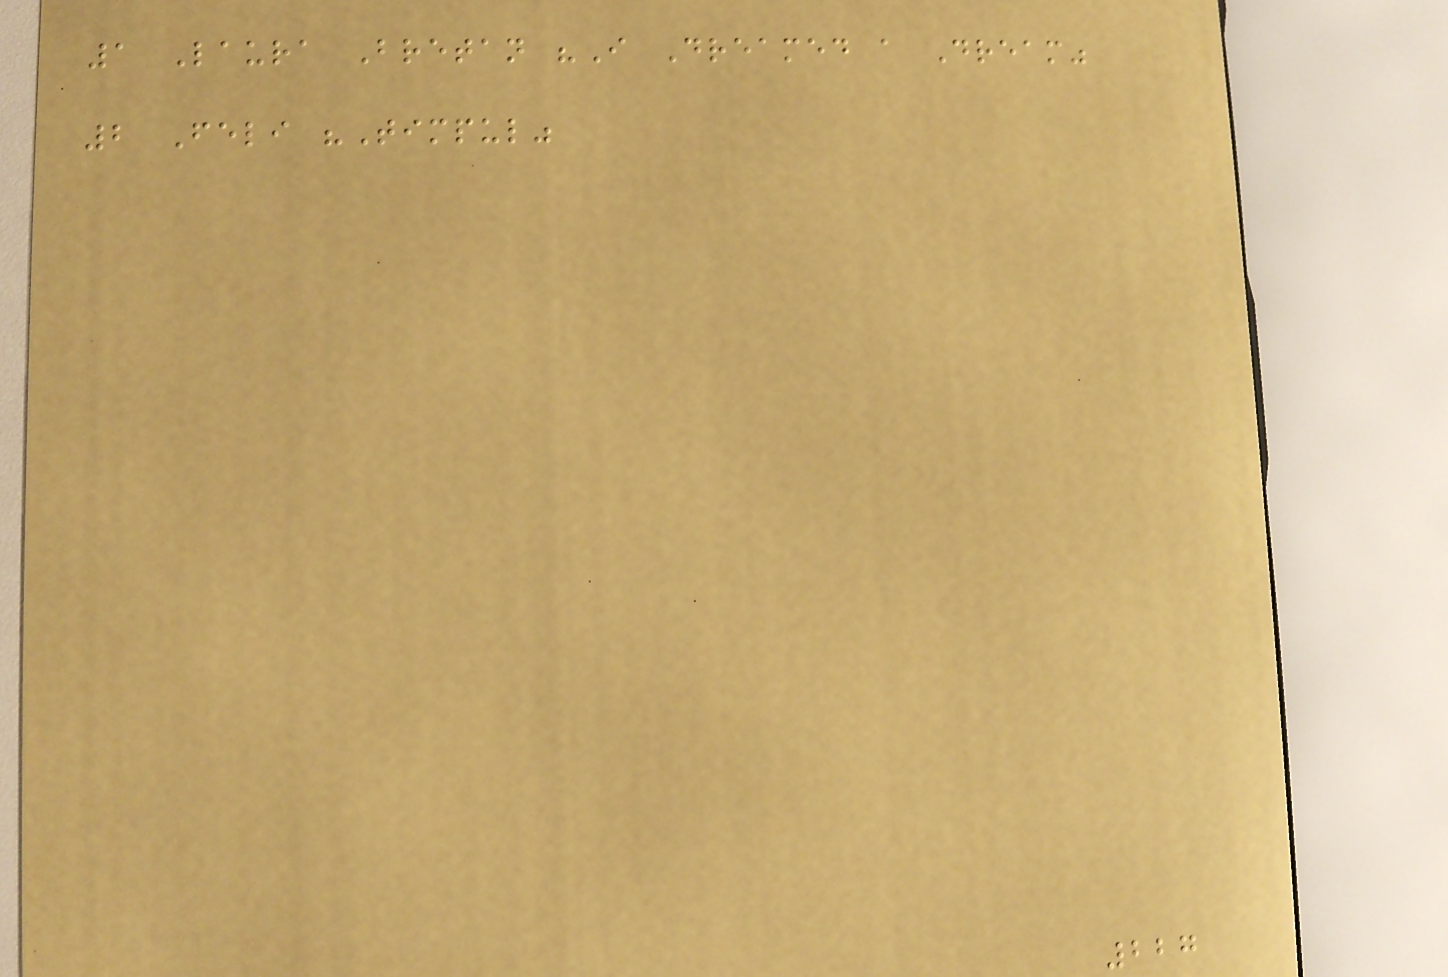1 Laura Bretan "I Dreamed a Dream"
2 Feli "Timpul"
227
